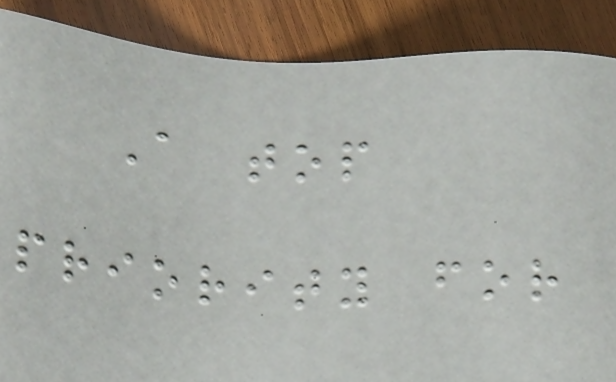A top
priority for
